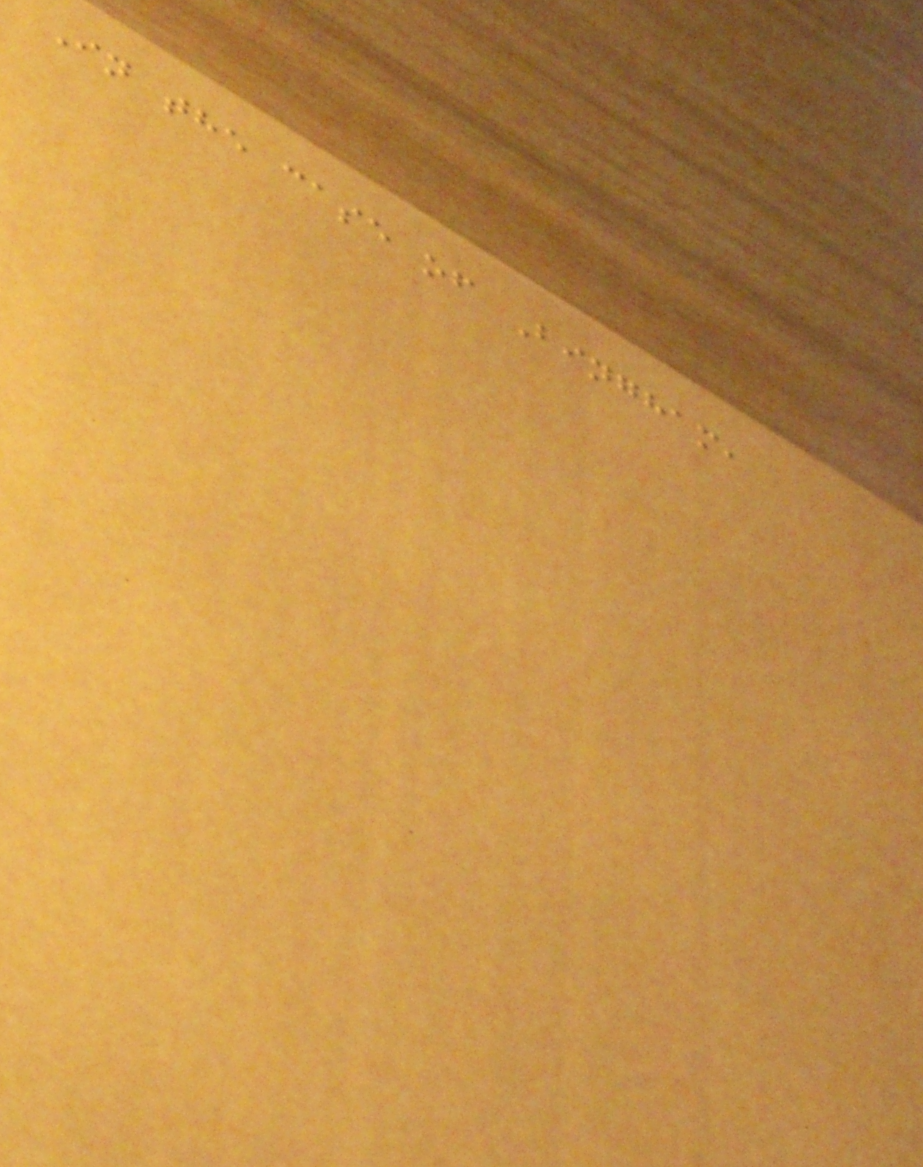In the case of Bingham,
